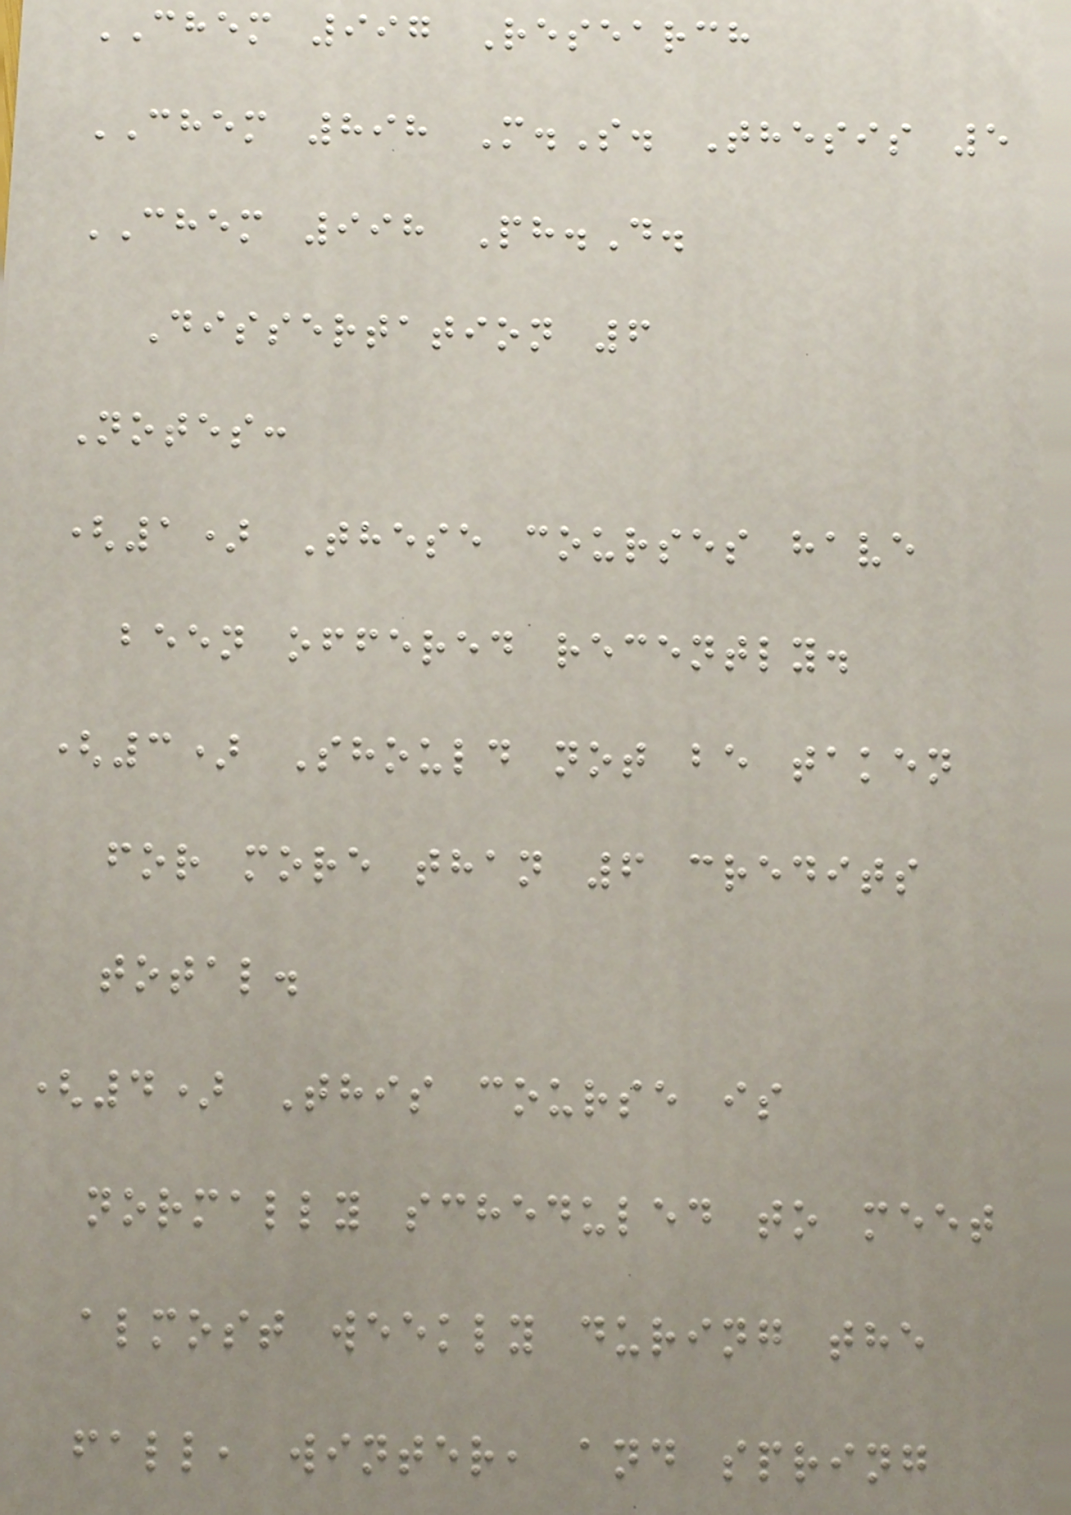CHEM 997 Research
CHEM 898 M.S. Thesis 5
CHEM 998 Ph.D.
Dissertation 6
Notes:
(1) These courses have
been offered recently.
(3) Should not be taken
for more than 6 credits
total.
(4) This course is
normally scheduled to meet
almost weekly during the
fall, winter, and spring
